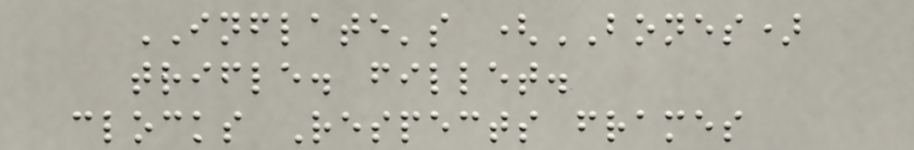INFLATE's (BONES)
trifle. fillet.
clocks Respects frames
